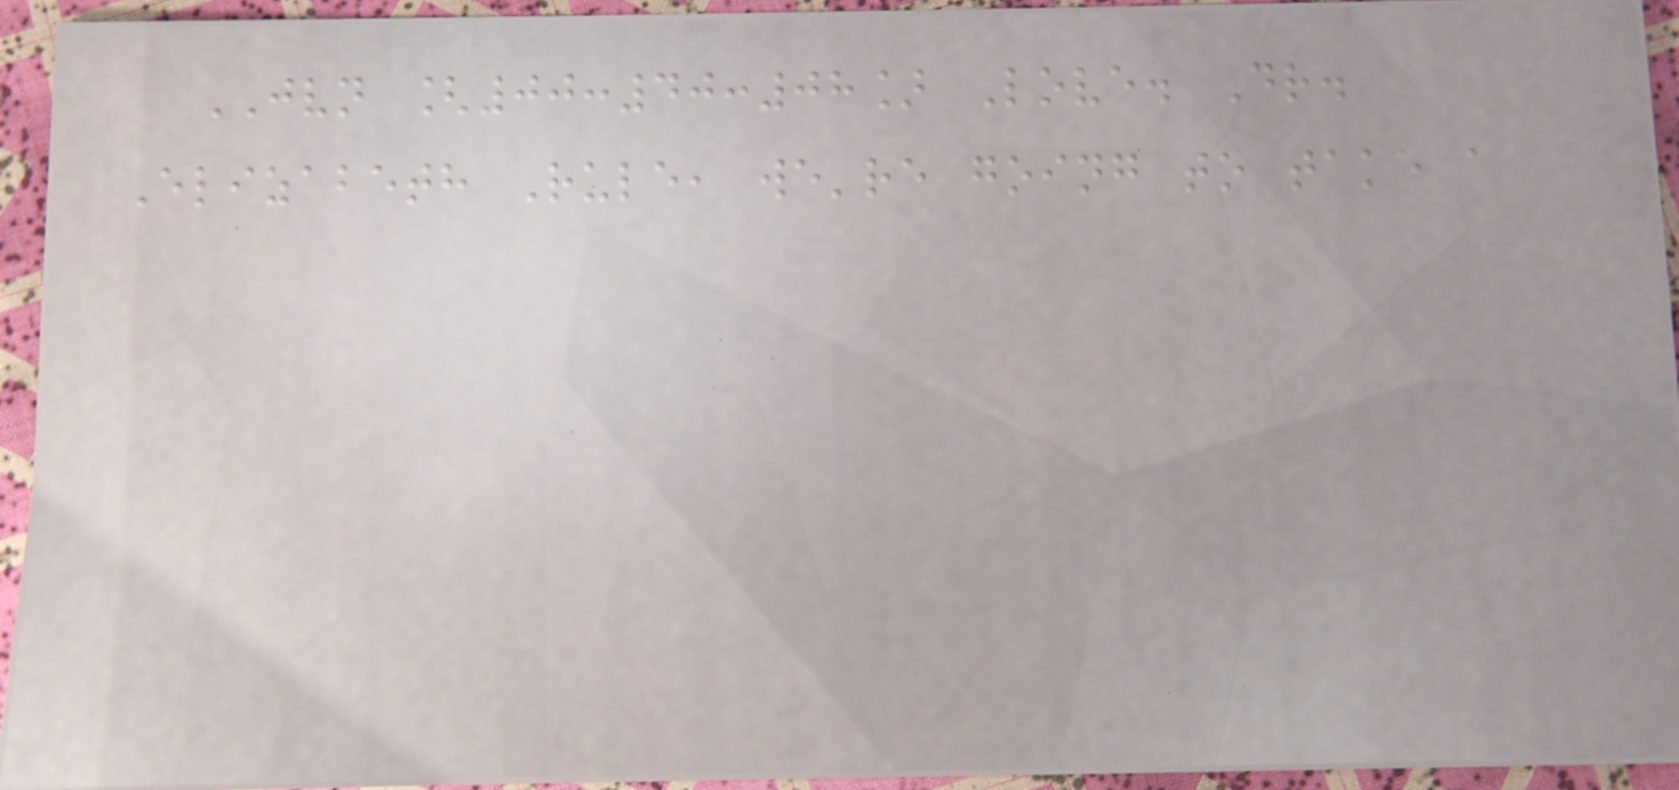JVN [00:40:08] Love. Dr.
Elizabeth Rule, we're going to take a
